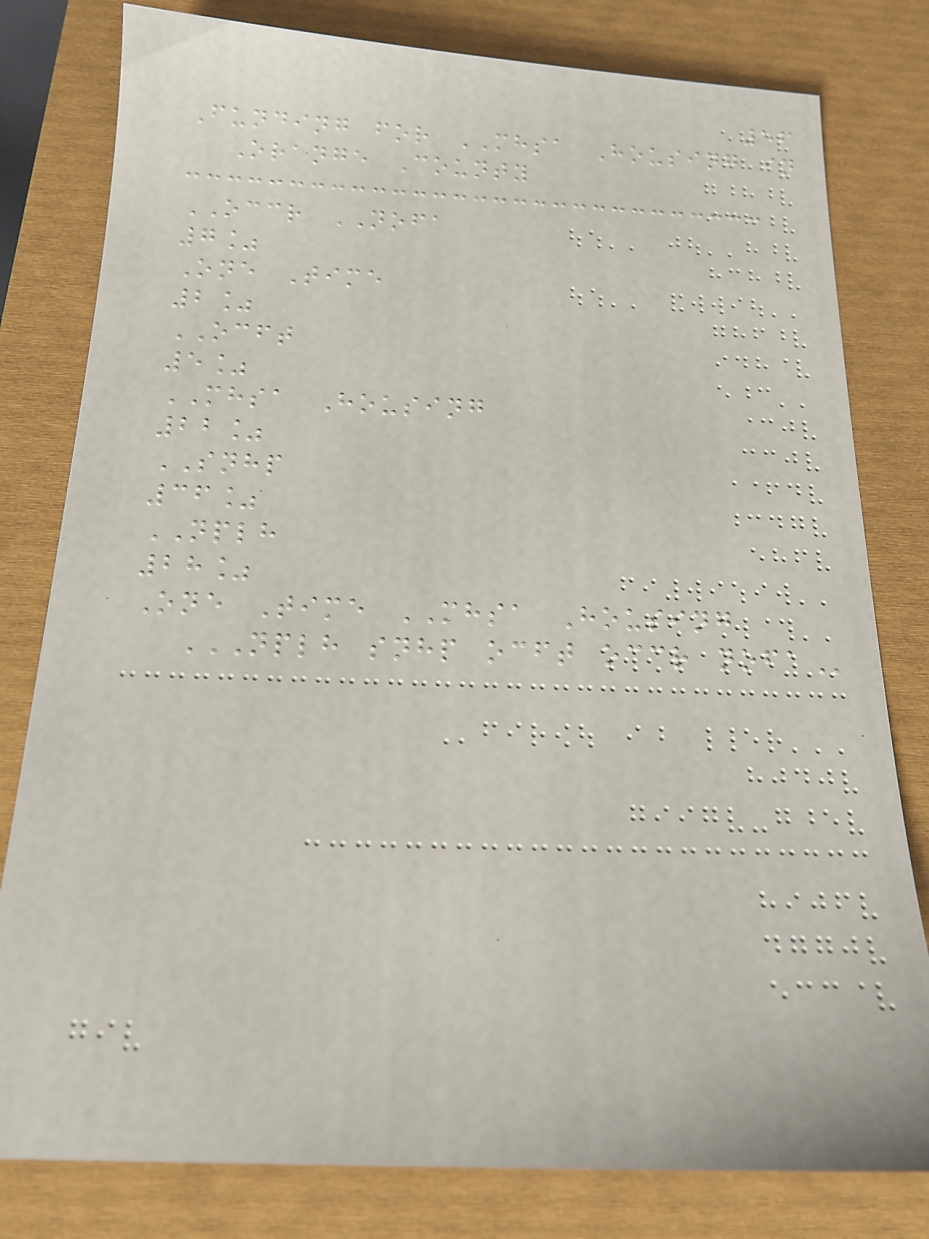56
Funding for MHSA Housing in
Orange County
OCCR NOFA
7%
One Time
2%
OCFT
5%
MHSA Housing
22%
SNHP
36%
NPLH
28%
One Time MHSA Housing
NPLH SNHP OCFT OCCR NOFA
